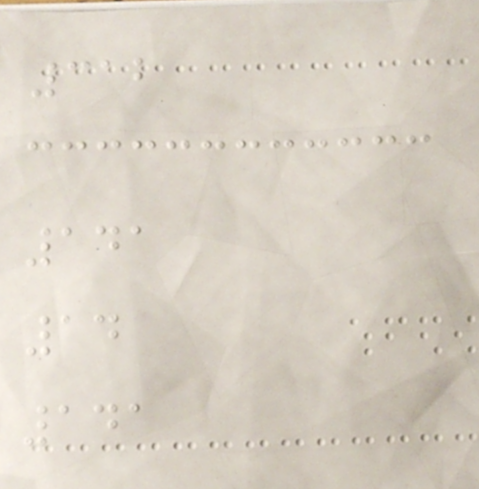312
141
14
141
